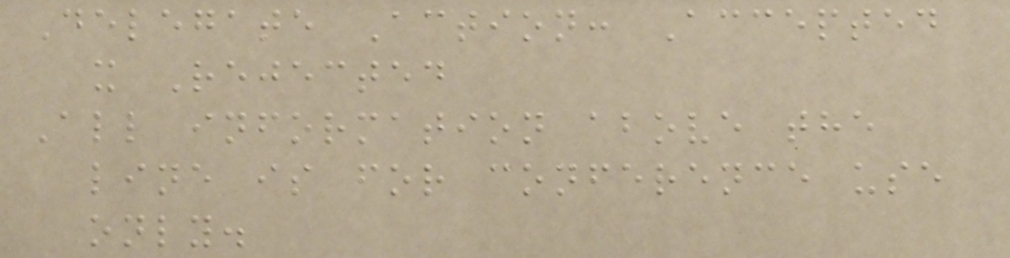Delegate Action: Accepted
x Rejected
All information above the
line is for conference use
only.
